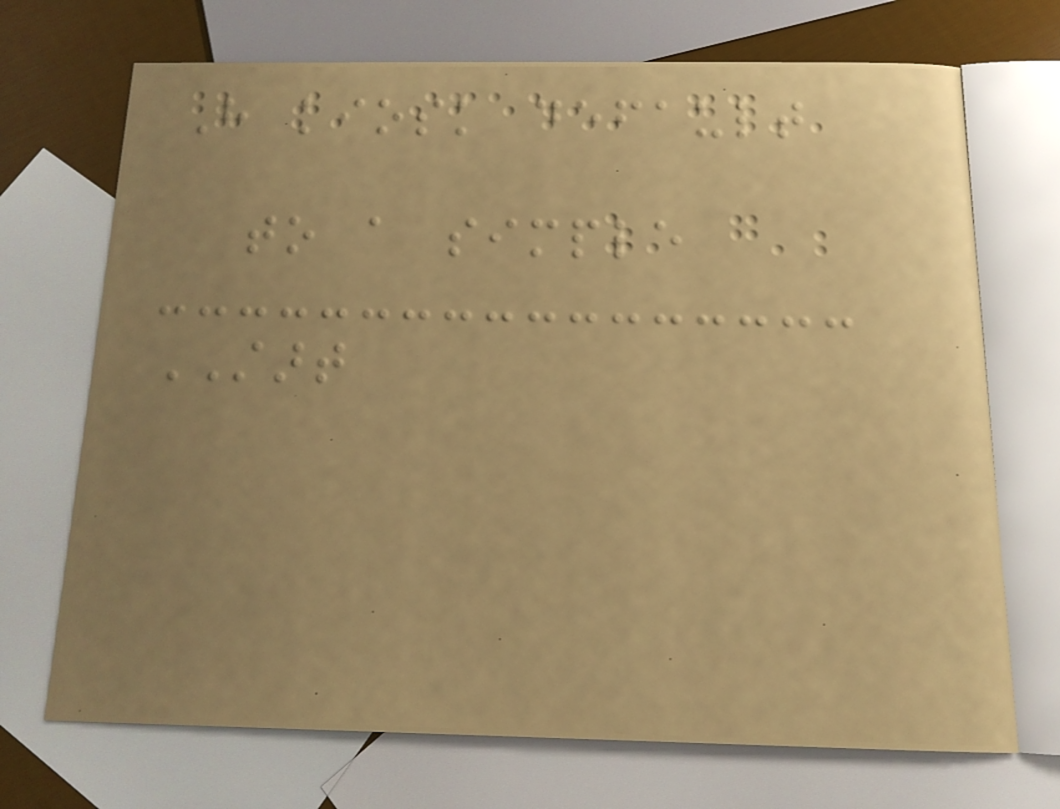Have kiosk default
to a simple
START
